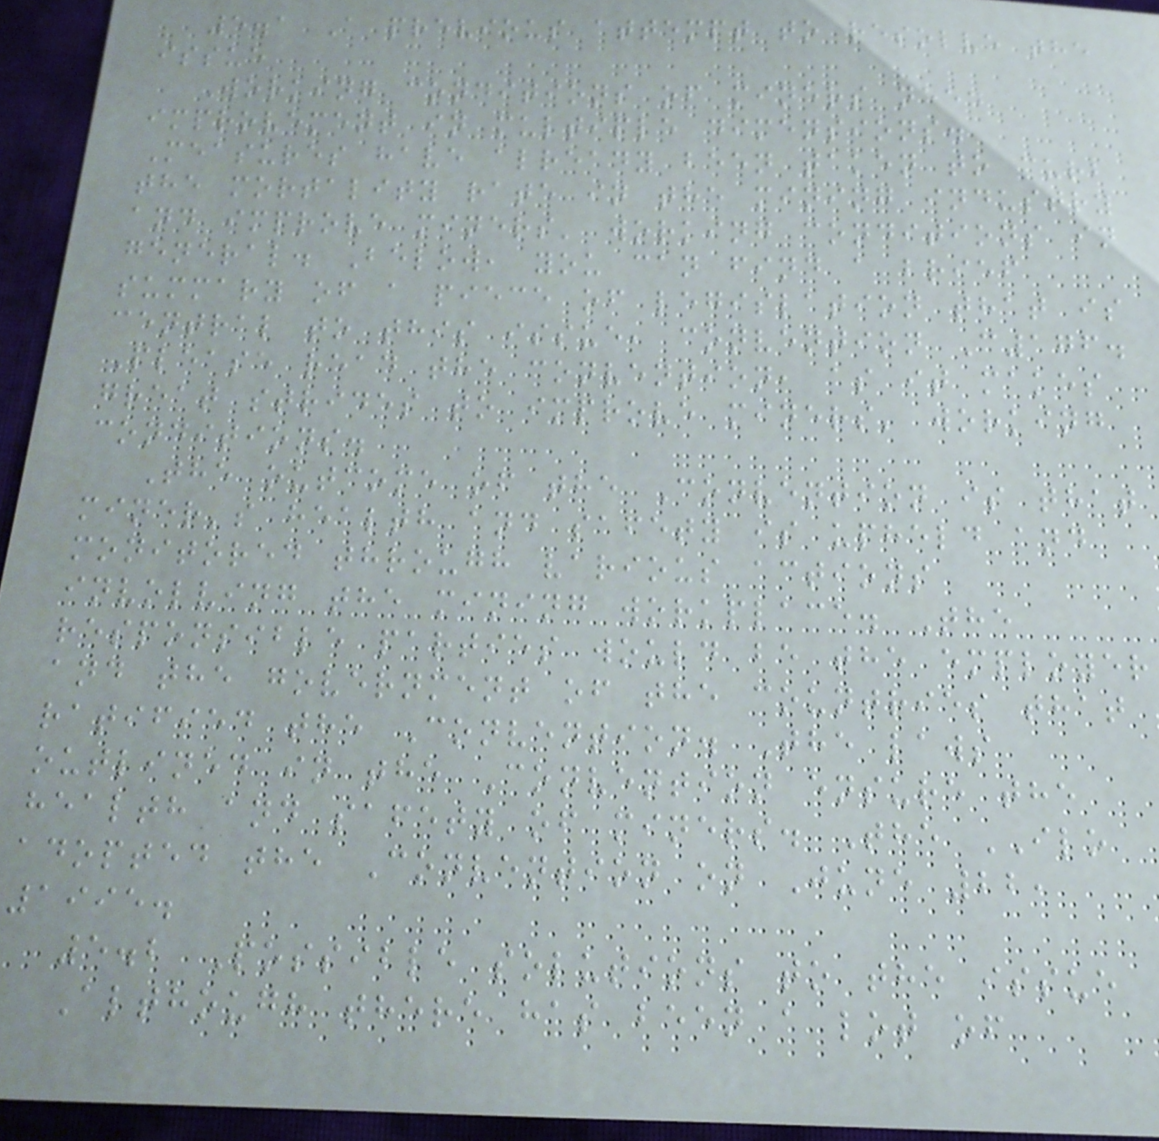5.1 A previous attempt to resolve the
issue
Working conditions of miners need
improvement in multiple dimensions.
Measures have already been taken to curb
the mortality rate in the mining industry
and improve miners' working conditions in
general. Below, you can find a brief
summary of a piece of legislation that is
central to this issue, convention C176.
Please read the convention, as it makes
great strides to improve miners' working
conditions.
The outcome of the Convention is that
miner's health and safety is upheld and
monitored through various actions
involving the mining workplace. The
responsible parties would be the employer
and the government of the countries that
ratified the Convention. The laws
outlined in the Convention ensure the
health and safety of miners. The ILO
adopted the Convention on June 22,
1995.
5.2 Possible solutions to the issue
Although there has been a lot of
